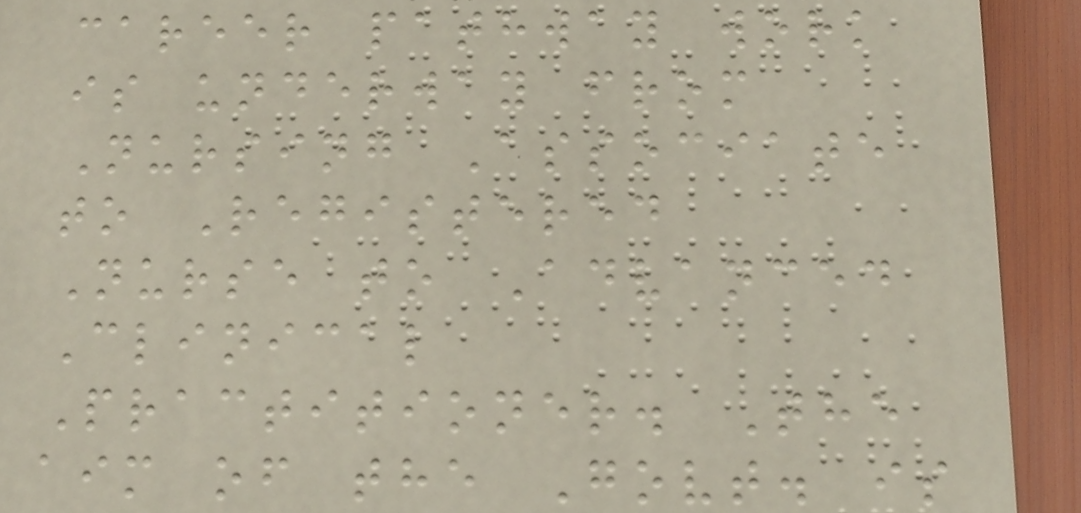career pathway work
is underway from
Nursing Associate
to Registered
Nurse to Advanced
Clinical
Practitioner. The
aim of the Govt. is
